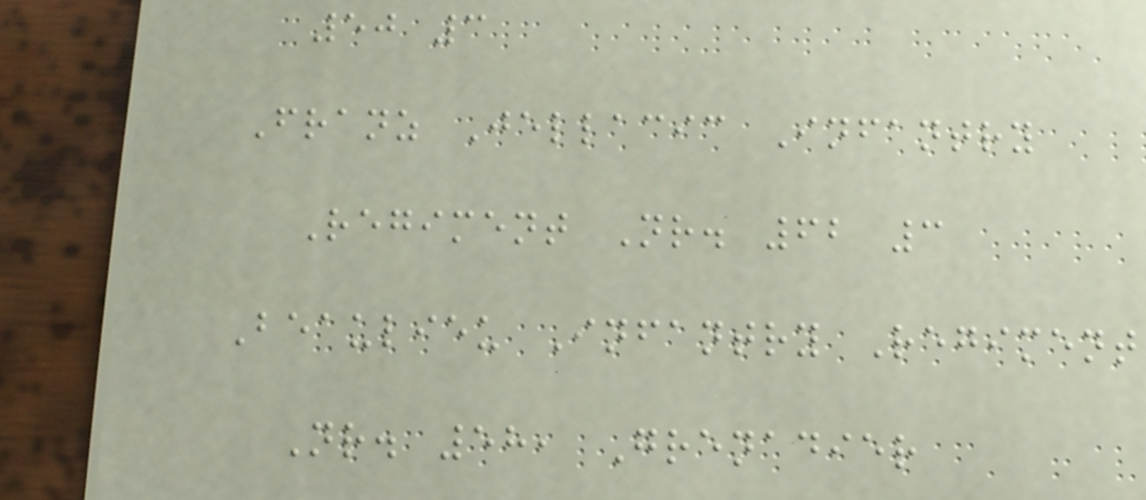50 3
Franz Jellacic Infantry
Regiment Nr. 62 3
Beaulieu Infantry Regiment
Nr. 58, Grenadier
